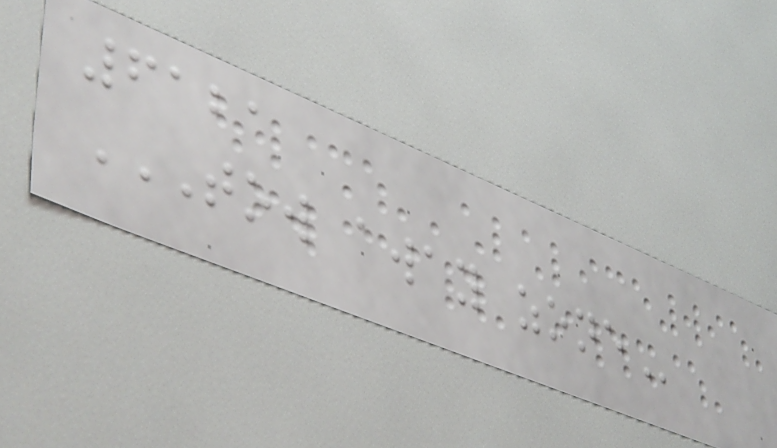6121
TOW AWAY ZONE
